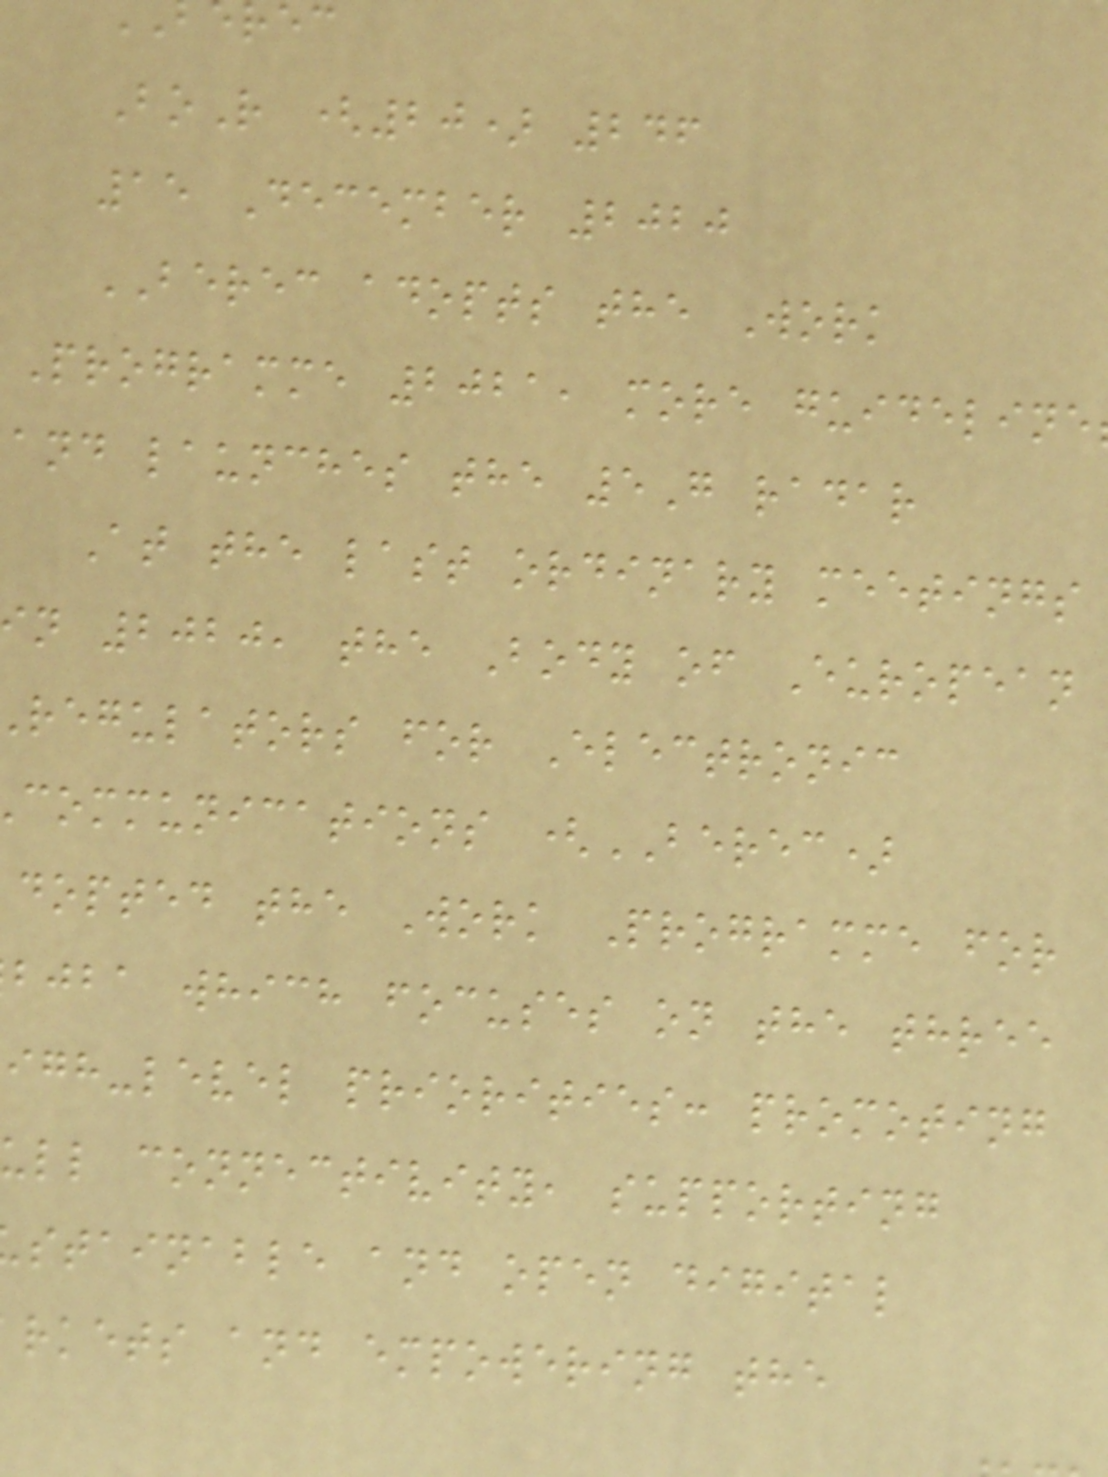BoR (20) 246
15 December 2020
BEREC adopts the Work
Programme 2021, more guideline
and launches the 5G radar
At the last ordinary meetings
n 2020, the Body of European
regulators for Electronic
communications (BEREC)
dopted the Work Programme for
bjba which focuses on the three
igh-level priorities: promoting
ull connectivity, supporting
stainable and open digital
rkets and empowering the
